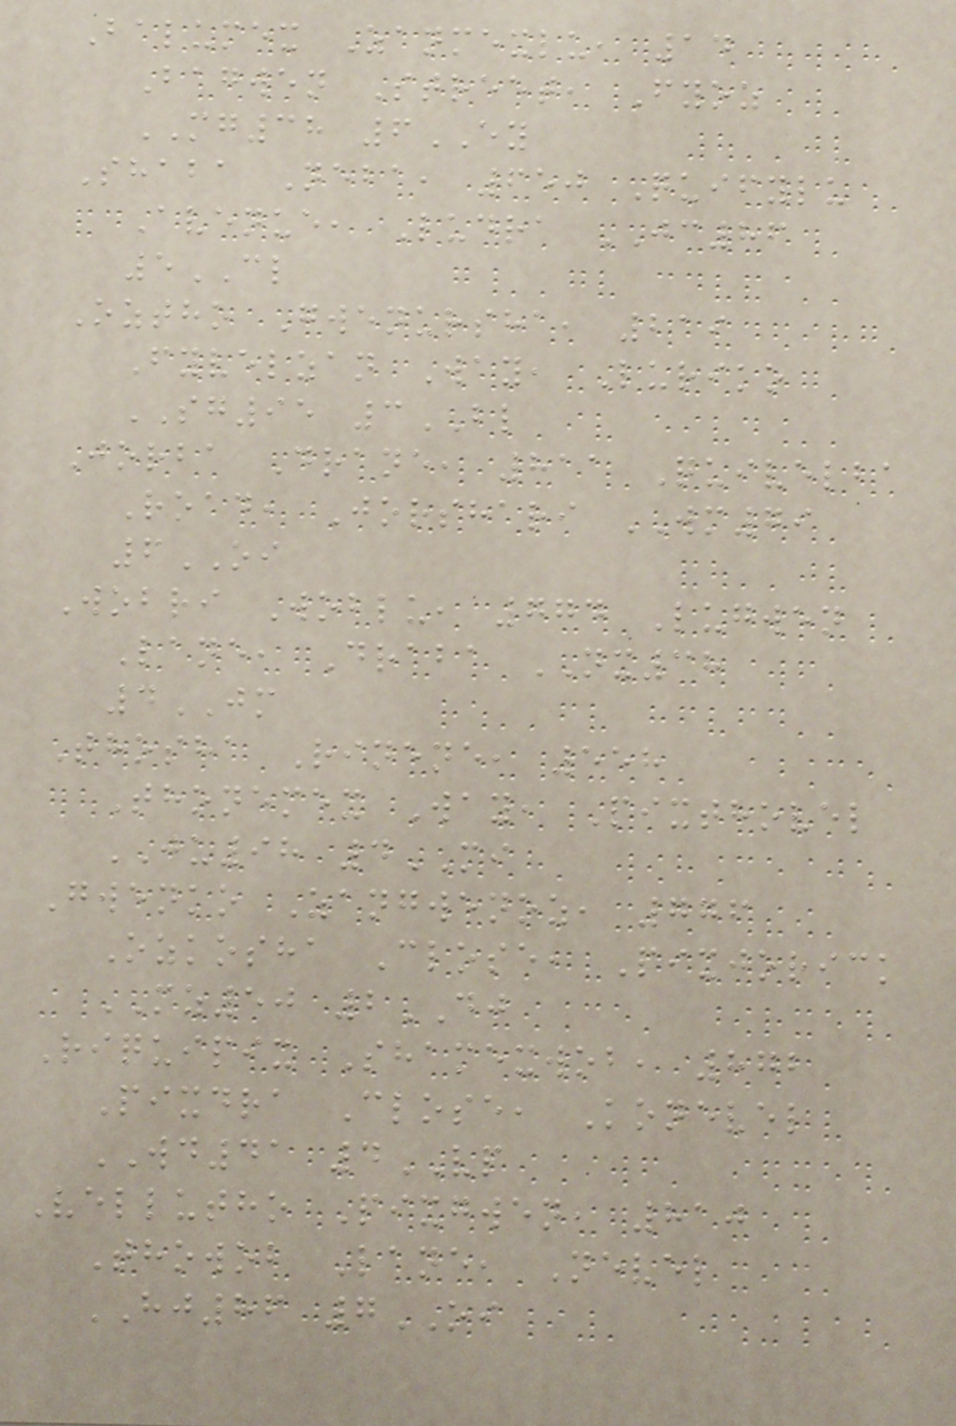Balumex Zanmexlu, 14
Bagwen Street, Fyoz
MG38 6EY
Shaba Neba, 650 Quifylu
Avenue, Ludra JC86
5CL
Oztho Gwenursha, 219
Fyvelzan Way, Luriko
SG95 3BL
Jorba Drane, 811 Quivelba
Road, Jorshari WM79
6OI
Wobri Woblu, 774 Lugwen
Lane, Draba NX38
4JM
Thosha Rinene, 558
Thonemex Way, Pixthovel
JU98 4MI
Gwenko Zangwenoz, 776
Ozkosha Close, Pixjorick
MZ50 2DJ
Riquipix Shamexwob, 872
Pixdra Close, Konevel
WD41 4VP
Vellutho Pixgwen, 810
Thowob Lane, Nevel
HJ86 7OI
